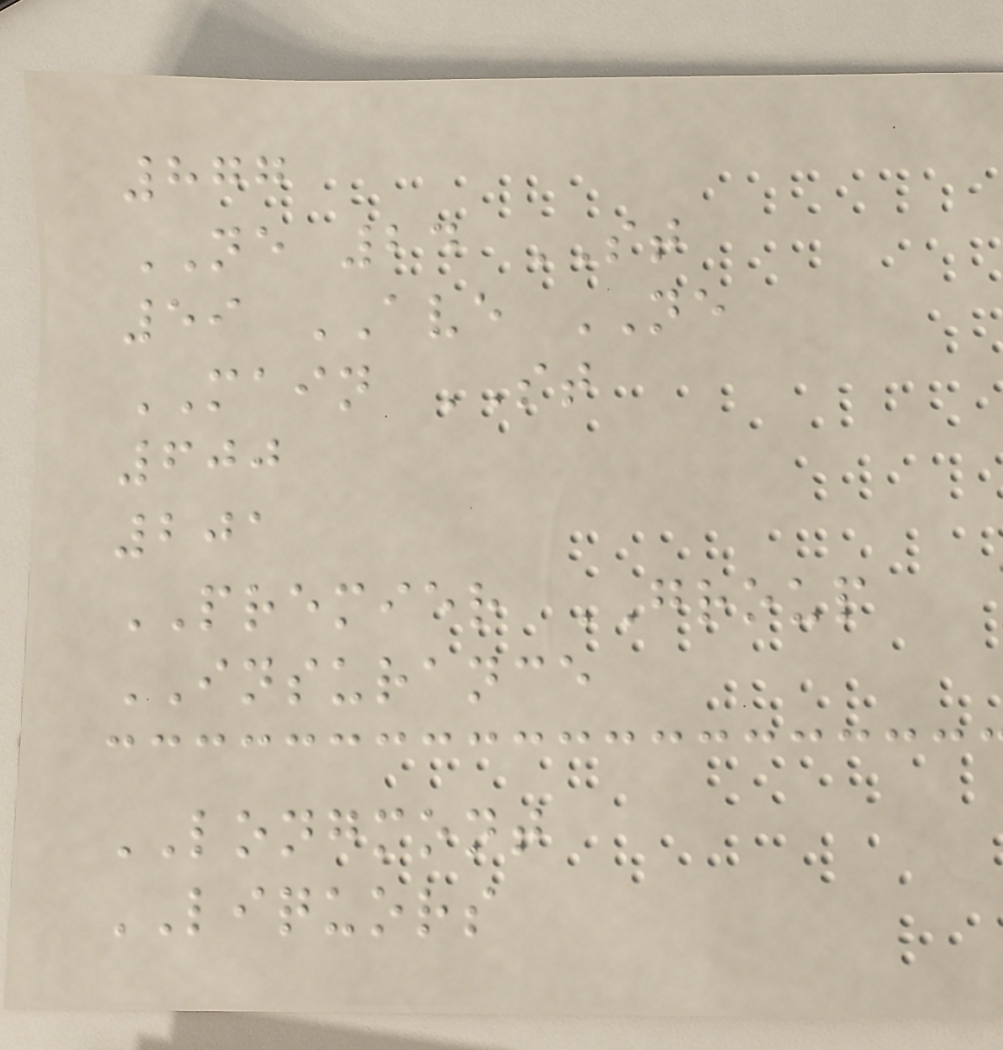877
NE 24 ST
59 AVE NE
MAIN ST
600
201
PREMIER GROUP
INSURANCE
LONGMONT
LIQUORS
